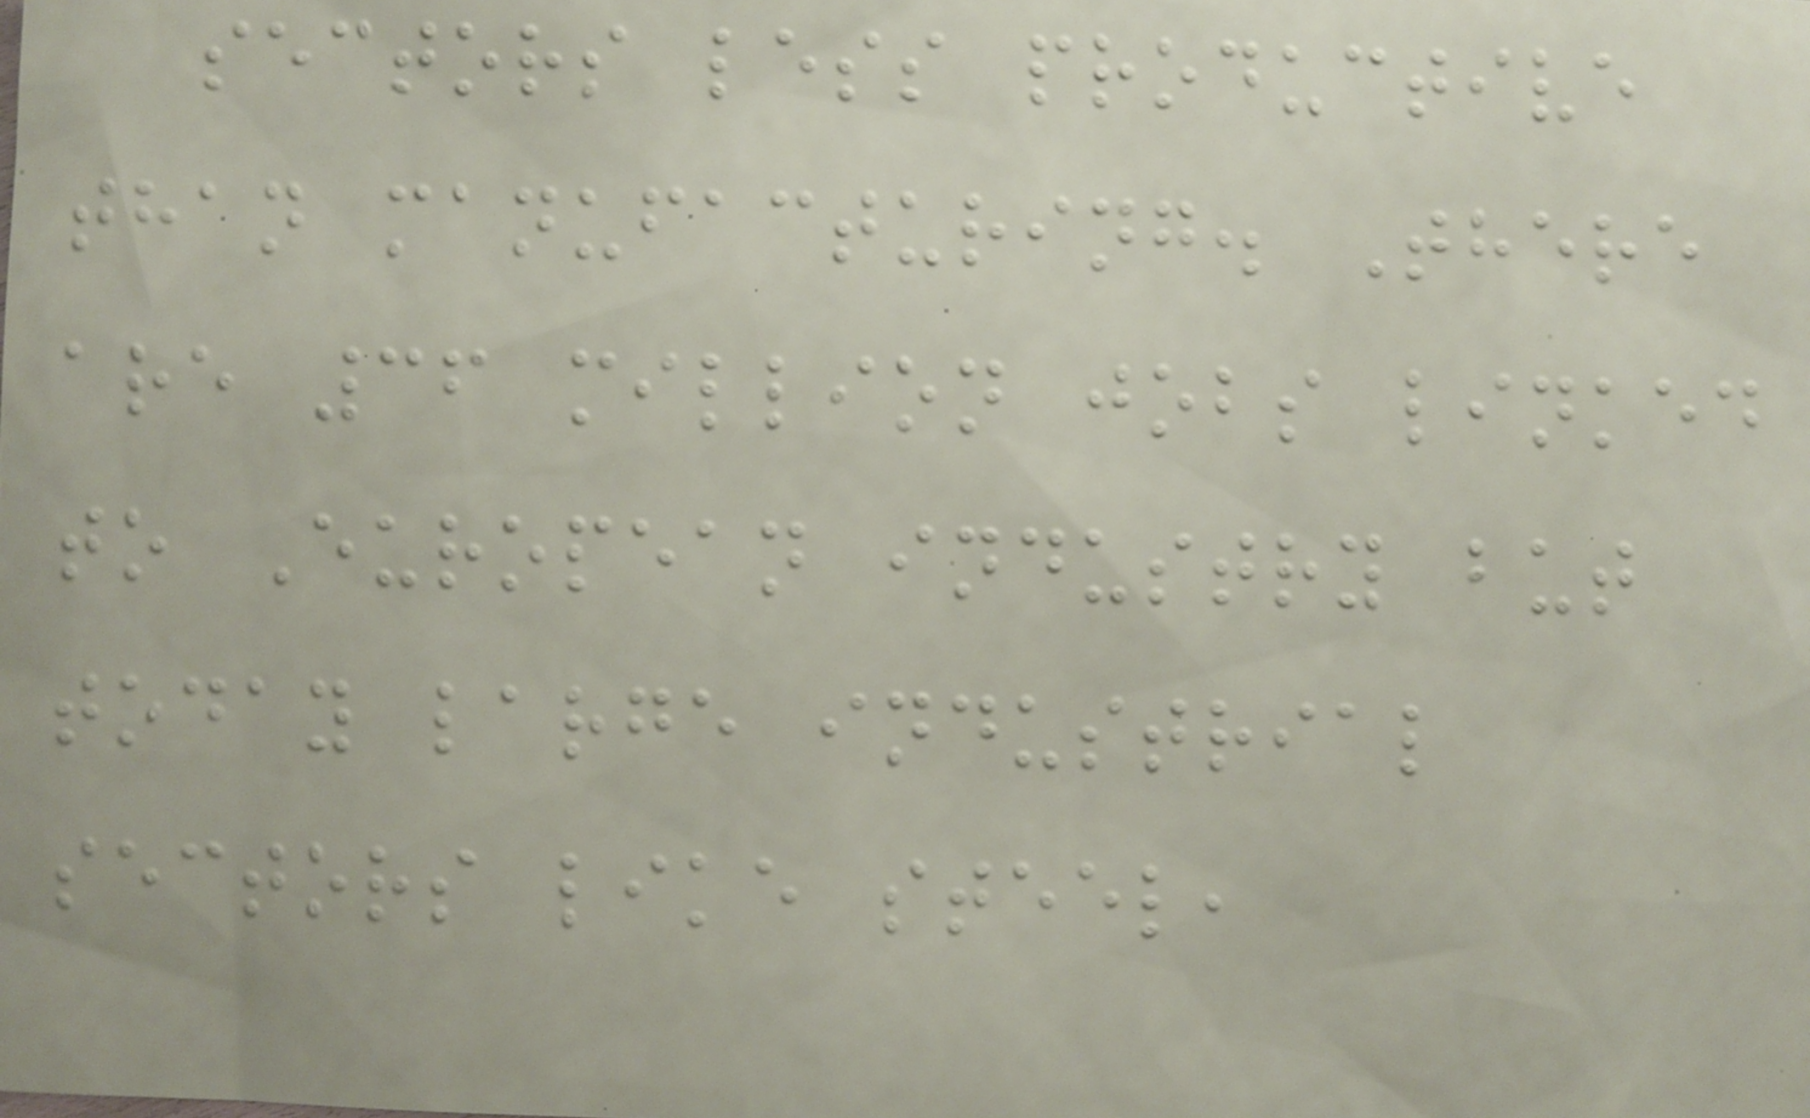sectors less productive
than manufacturing. There
are 36 million jobs linked
to European industry but
today large industrial
sectors like steel,
